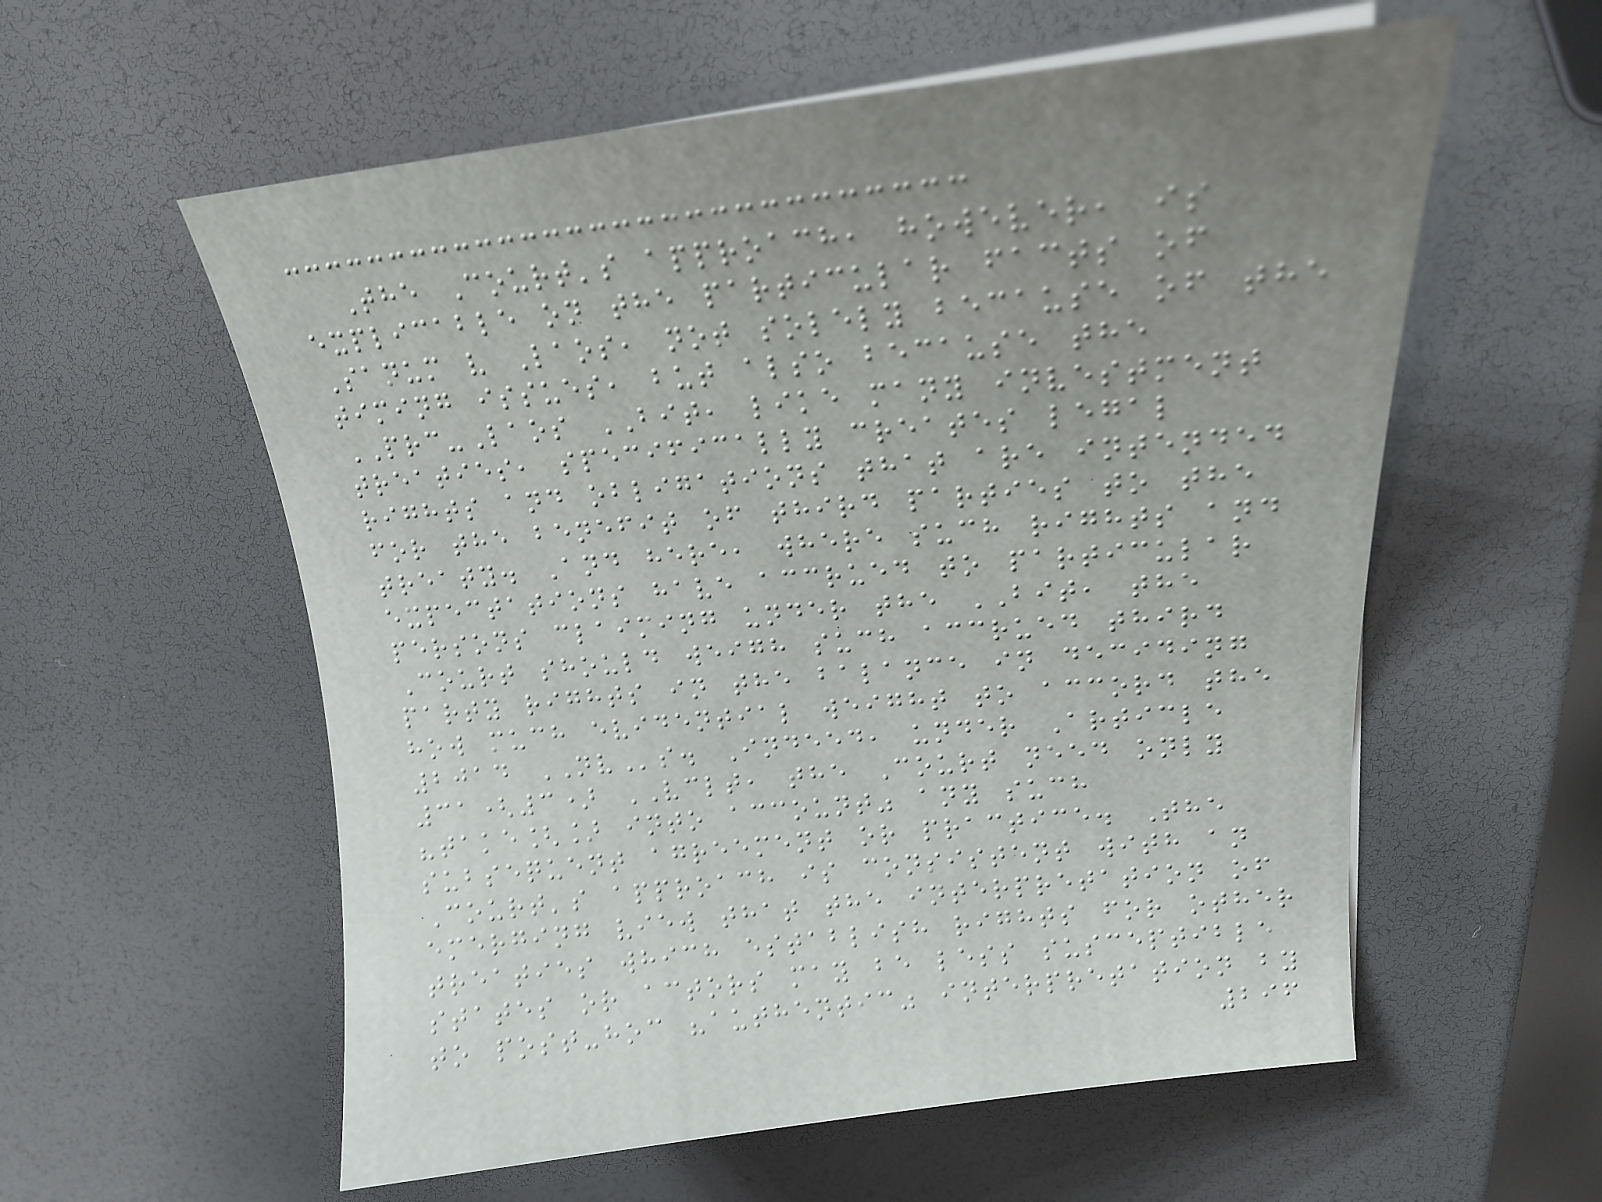The Court's approach, however, is
explicable on the particular facts of
Sanum v Laos, not solely because of the
timing issues, but also because the
PRC-Laos BIT, like many investment
treaties, specifically creates legal
rights and obligations that are intended
for the benefit of third parties to the
treaty. And here, where such rights and
expectations have accrued to particular
persons claiming under the BIT, the
Court should weigh such accrued third
party rights in the balance in deciding
how much evidential weight to accord the
2014 NVs. Indeed, under Article
31(3) VCLT, the Court need only
"take[] into account" any such
subsequent agreement or practice. The
Court's approach is consistent with an
emerging view that the interpretation of
treaties which establish rights for other
states or actors may be less susceptible
to post-hoc "authentic" interpretation by
296
